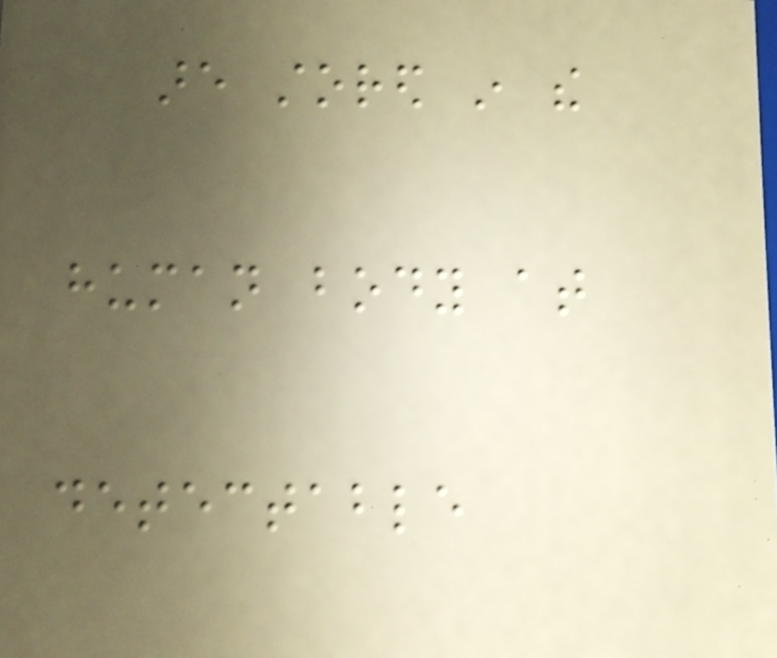are stored in the
human body at
detectable
